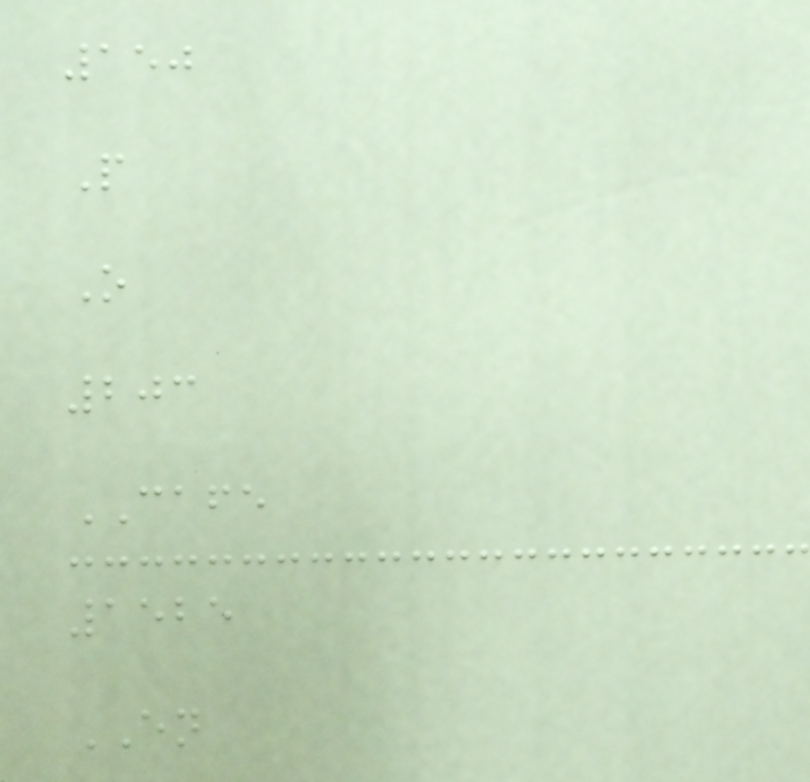150
P
O
203
CAFE
1525
EN
